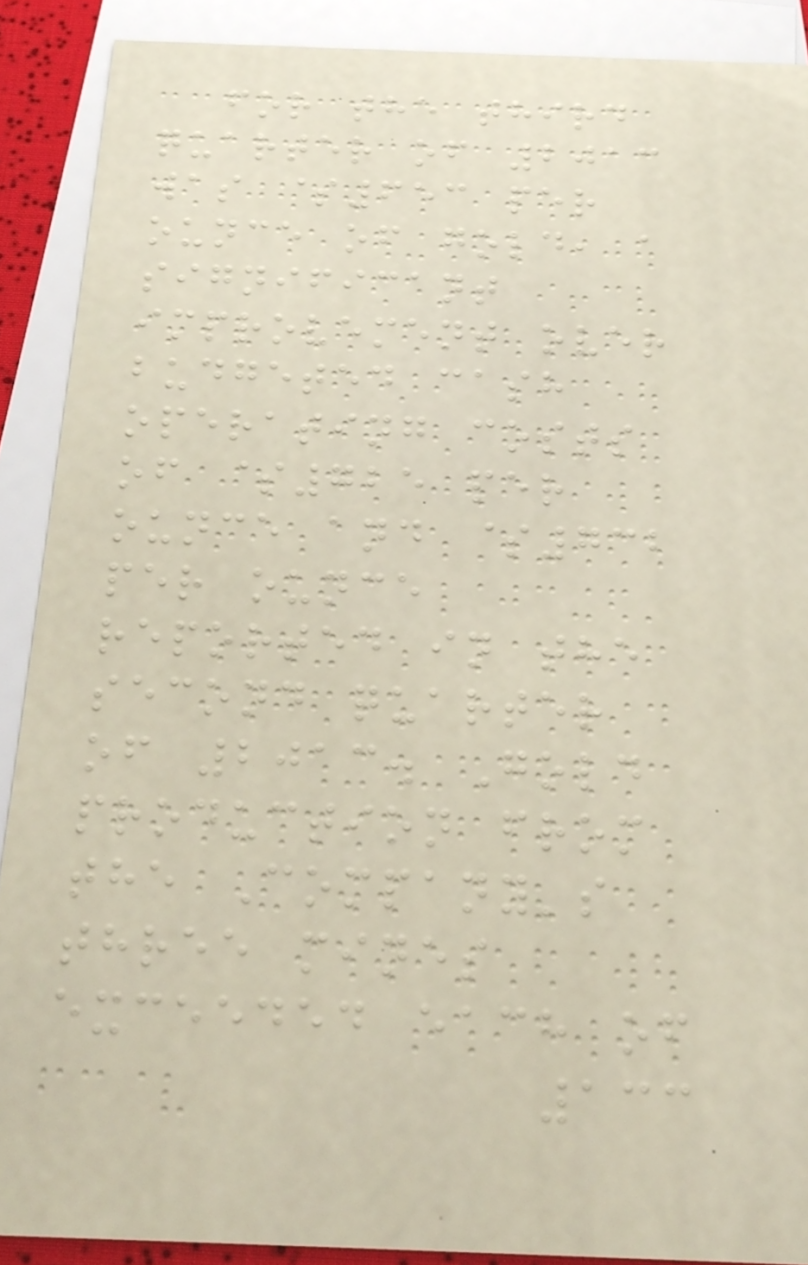for the third
quarter of 2013
was $653 per
ounce of gold, a
significant
improvement over
budgeted cash
operating costs
of $725 per
ounce and $732
per ounce
reported in the
second quarter
of 2013. Gold
production from
the Company's
three mines
exceeded each of
133
